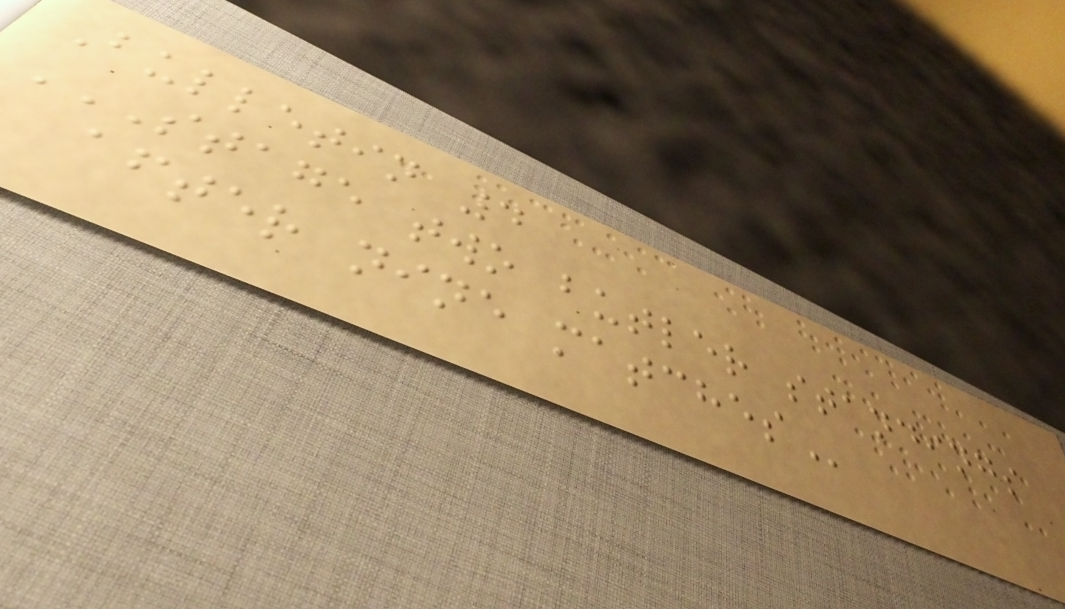Bulletin 4
STAGE TWO BUTLER STANDINGS
AFTER NINE MATCHES
